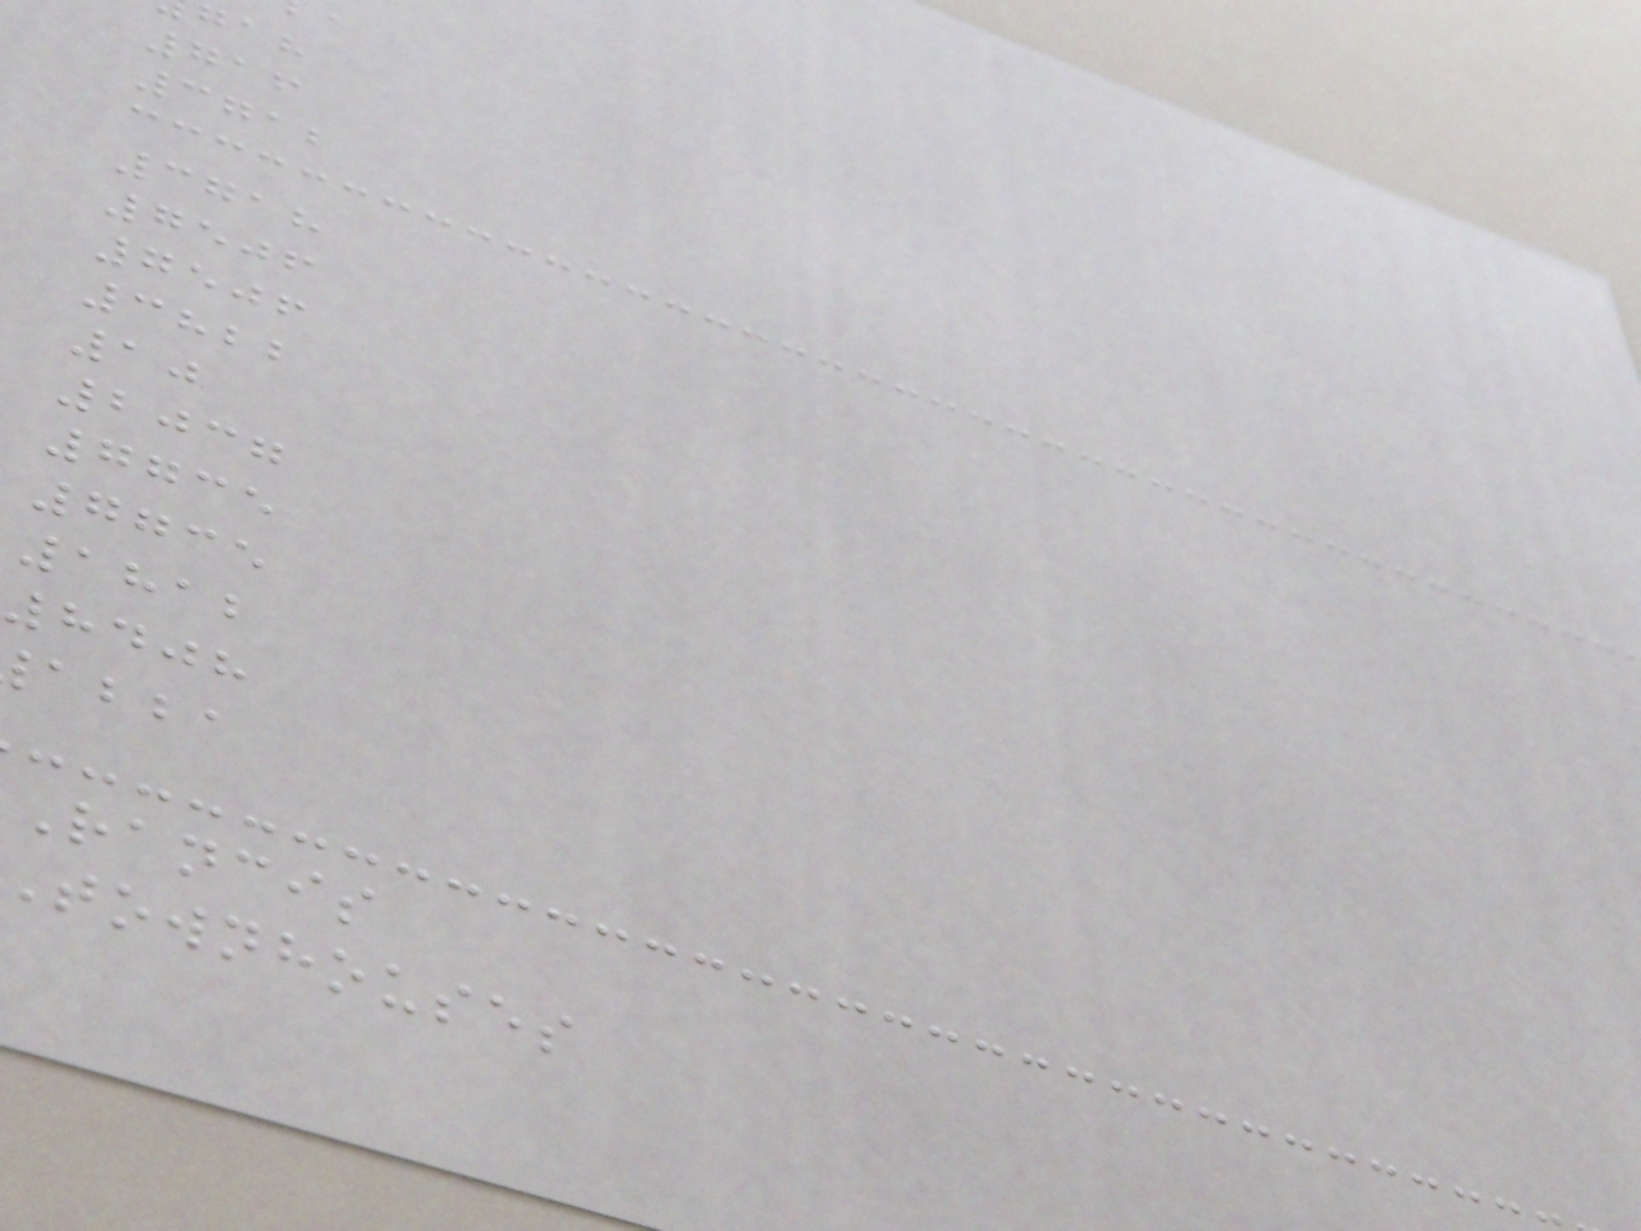716
3712
3718
7506
7506
3822
10
2037
7735
7735
1812
8408
abba
rancis
townhouses
